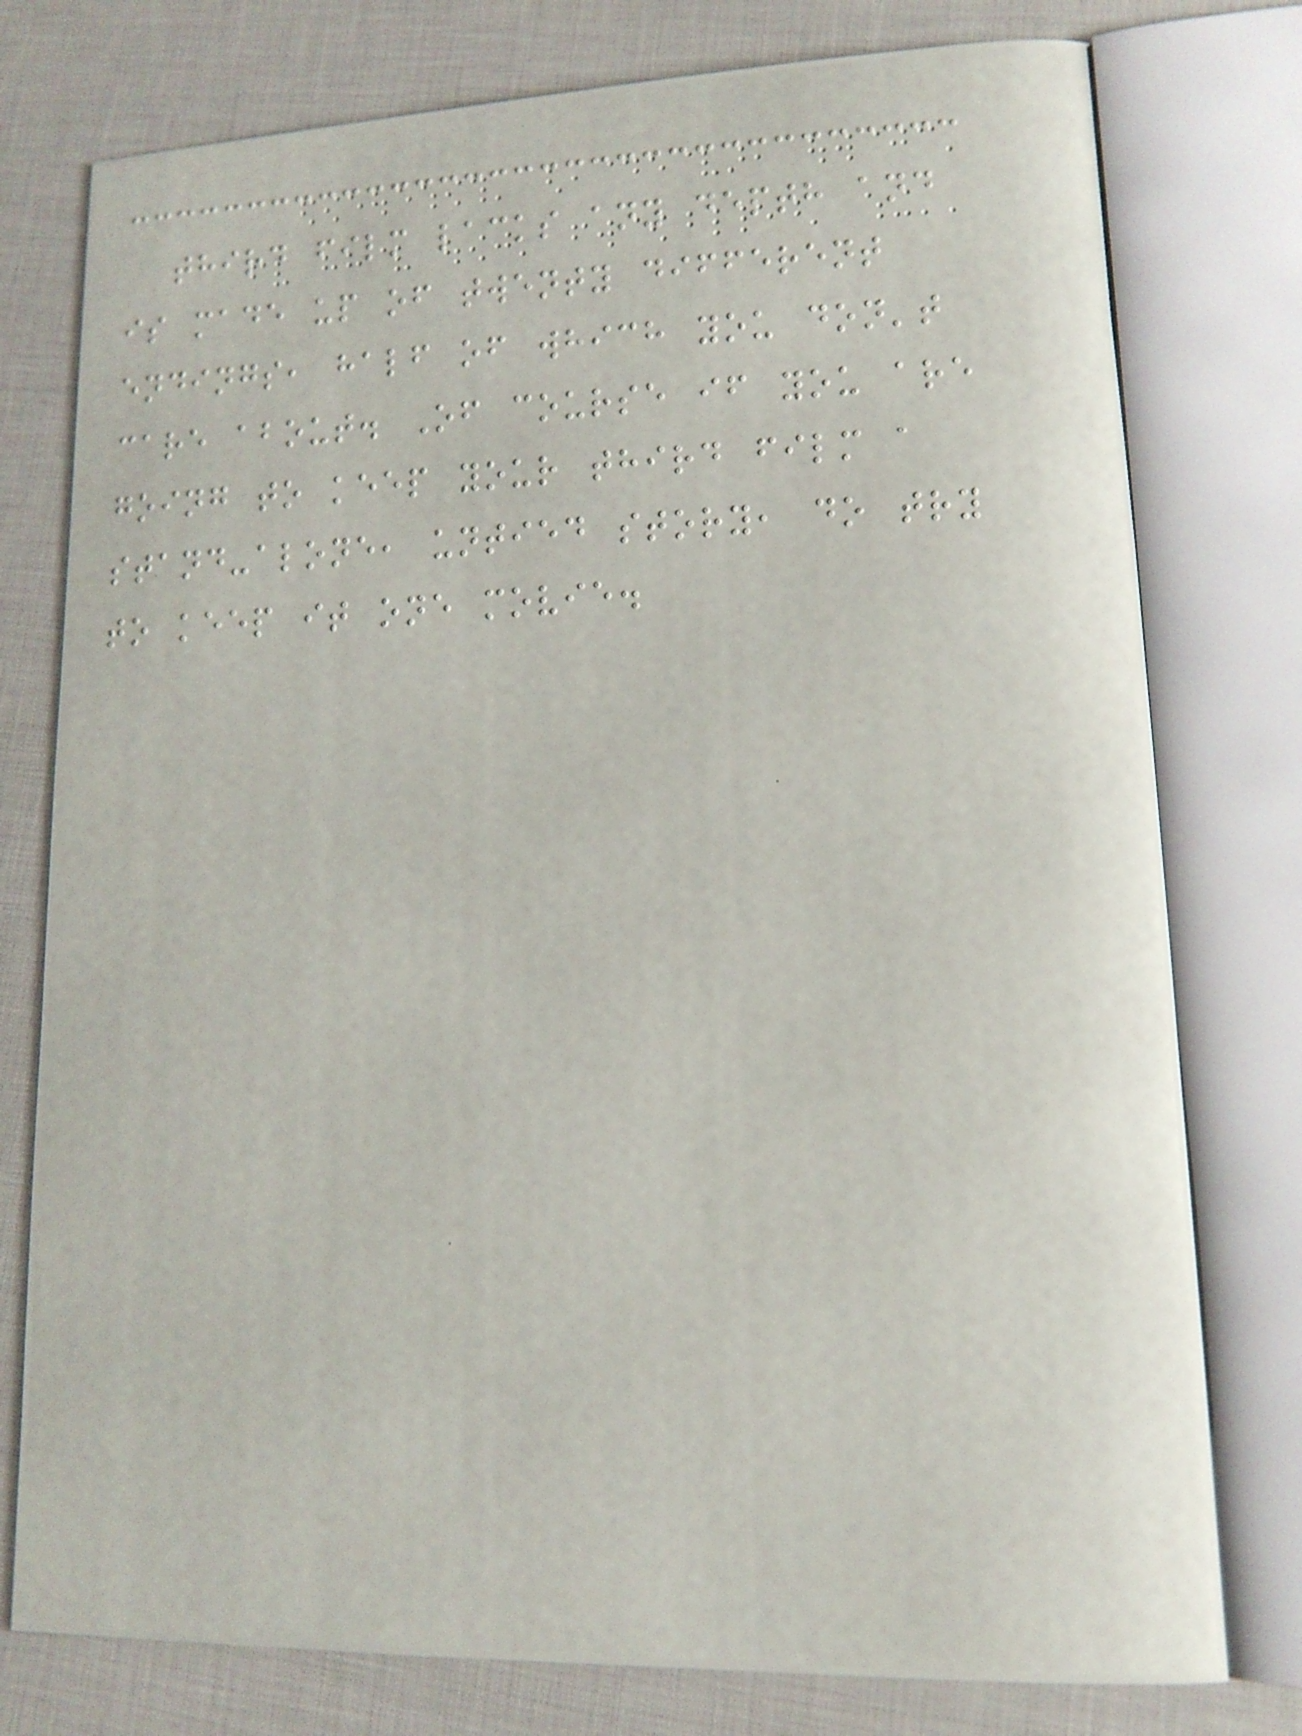third film lacks any depth and
is made up of twenty different
endings, half of which you don't
care about. Of course if you are
going to keep your third film a
stand-alone, untied story, do try
to keep it one movie.
